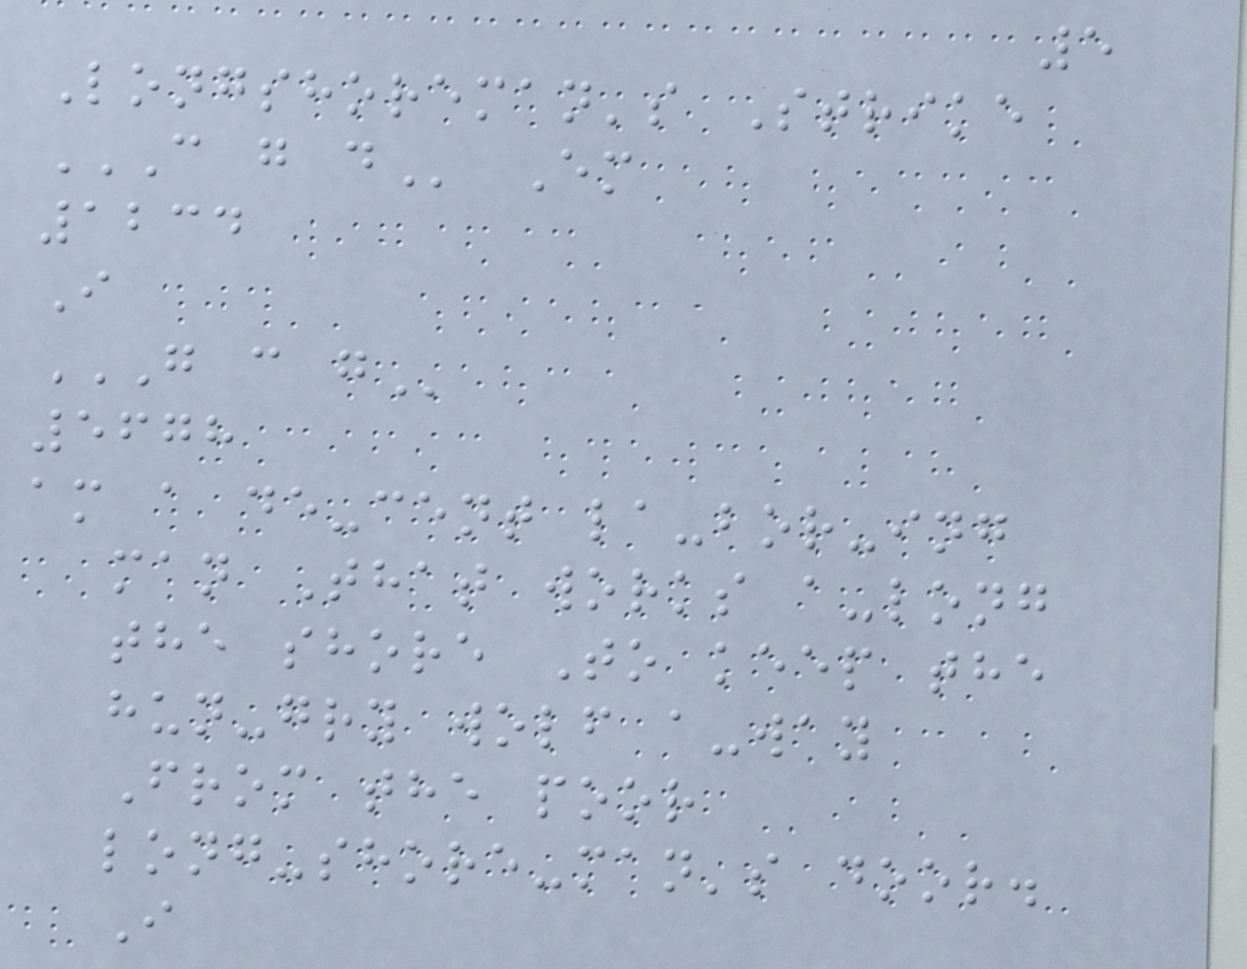5
Longshoreman's Strike
C G D Em
1234
I
G C G
5678
am a de-cent la-bor-ing
man That works a-long
the shore To keep the
hun-gry wolf a-way
From the poor
long-shore-man's door.
I
